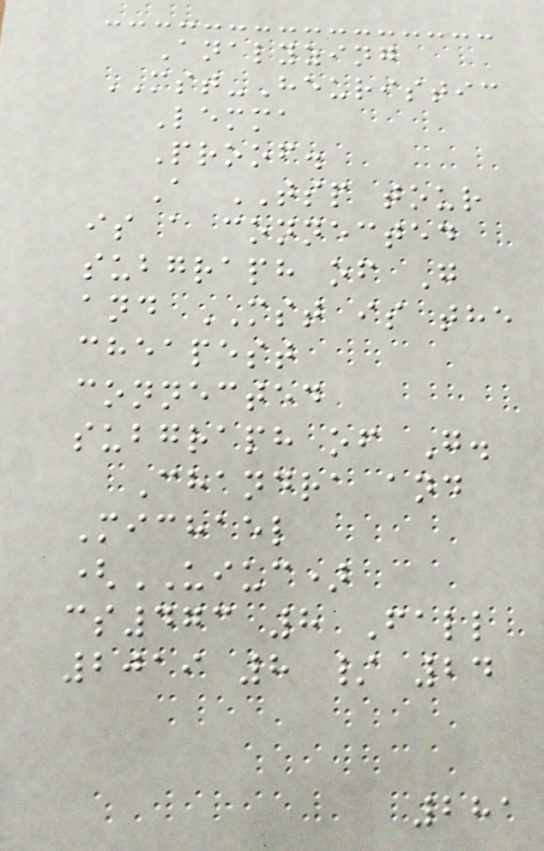Analyzing
MST-Heuristic
Lemma
Proof.
A TSP tour
is a connected
subgraph of G
and MST is the
cheapest
connected
subgraph of G.
Chandra and
Michael
(UIUC)
cs473 8 Fall
2019 8 / 24
281
